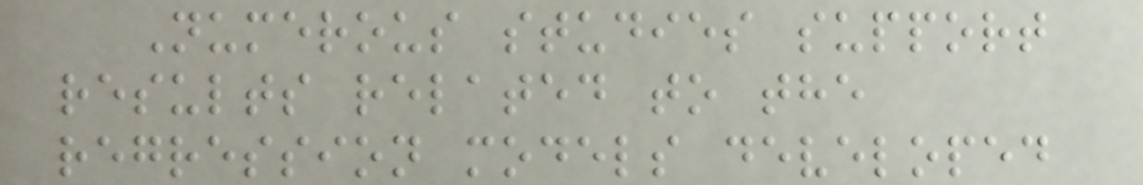Numerous studies support
results related to the
regression models developed
